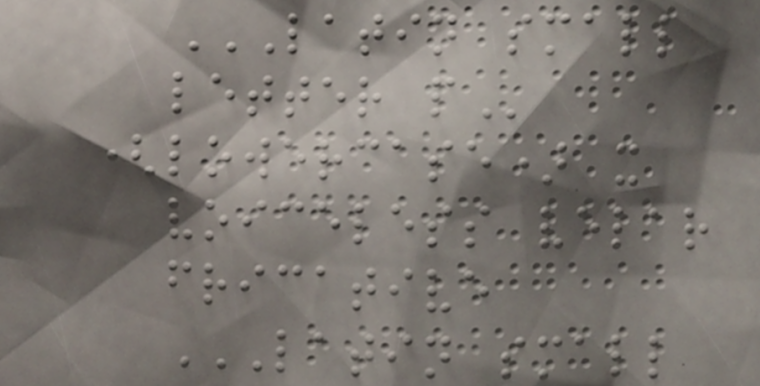LATIN SMALL
LETTER P
(lowercase) x
voiceless velar
fricative
LATIN SMALL
